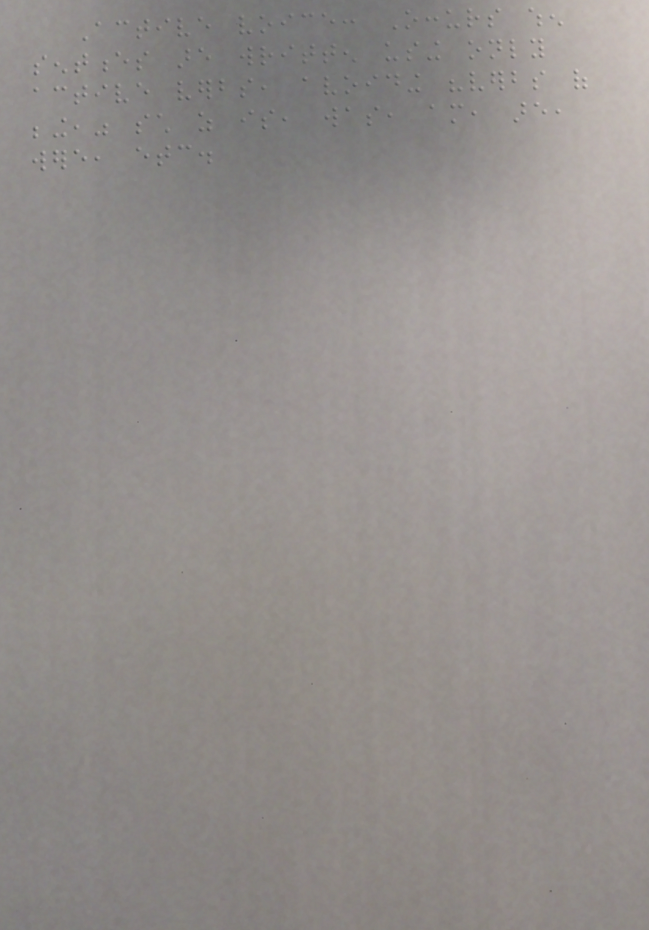Active voice: Occurs when
sentences are written using only
active verbs, avoiding "verbs of
being," such as is, was, am, are,
were, etc.
